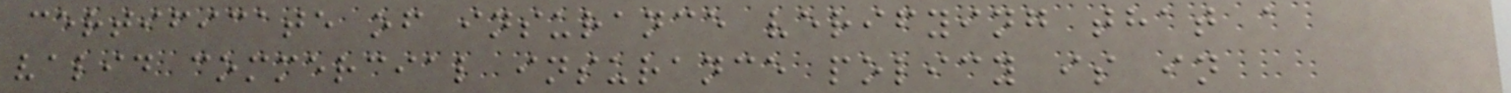certificate of insurance verifying that a
valid commercial insurance policy is in
